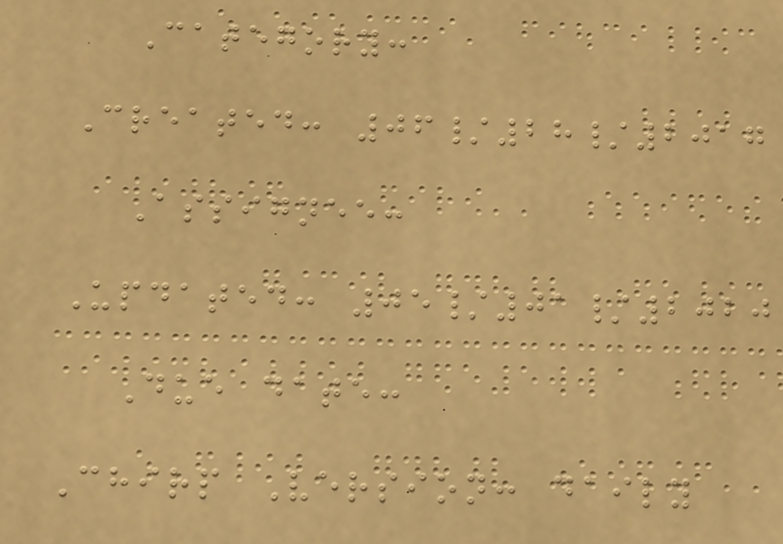Category:
Created: 06/28/2017
Assignee:
Updated: 05/01/2020
Due date:
Chirp Version: daily
